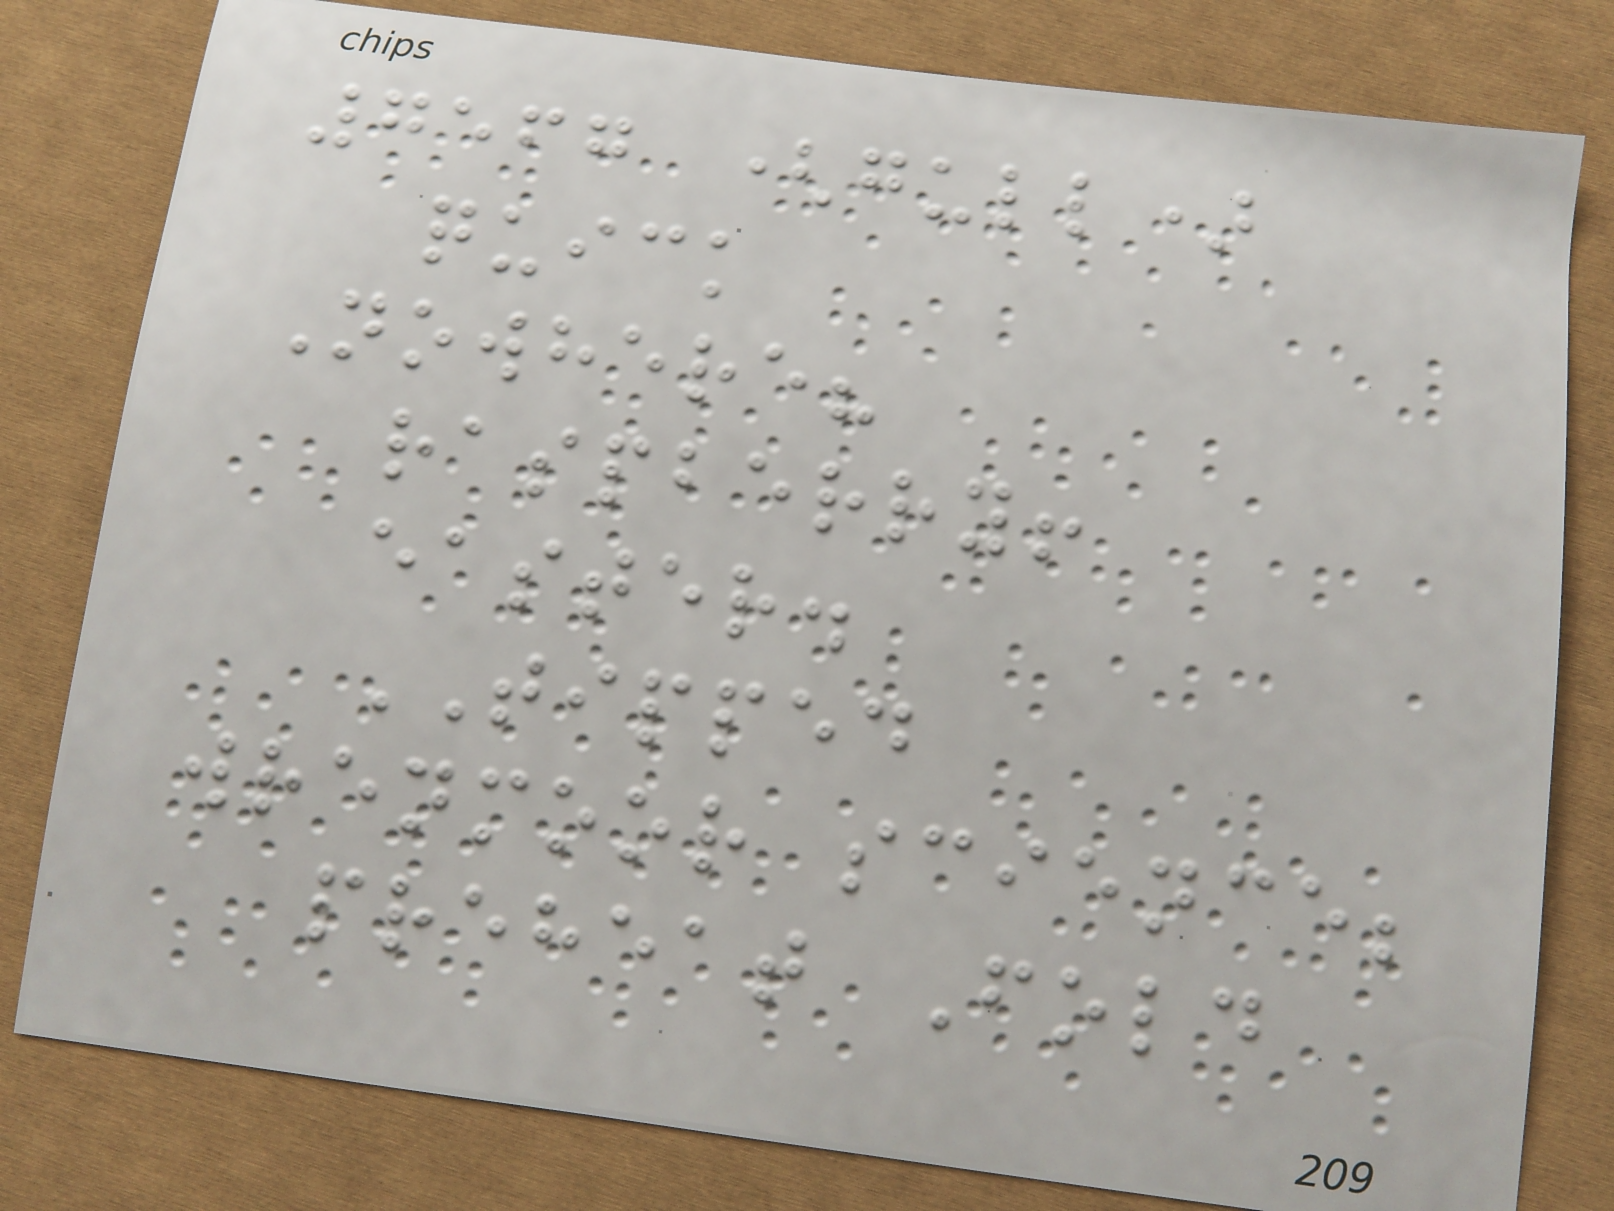7567 (gull)
quick
Nowhere?
raspberry!
easter.
TIPPED
wrenmoor science;
preheat Fold
